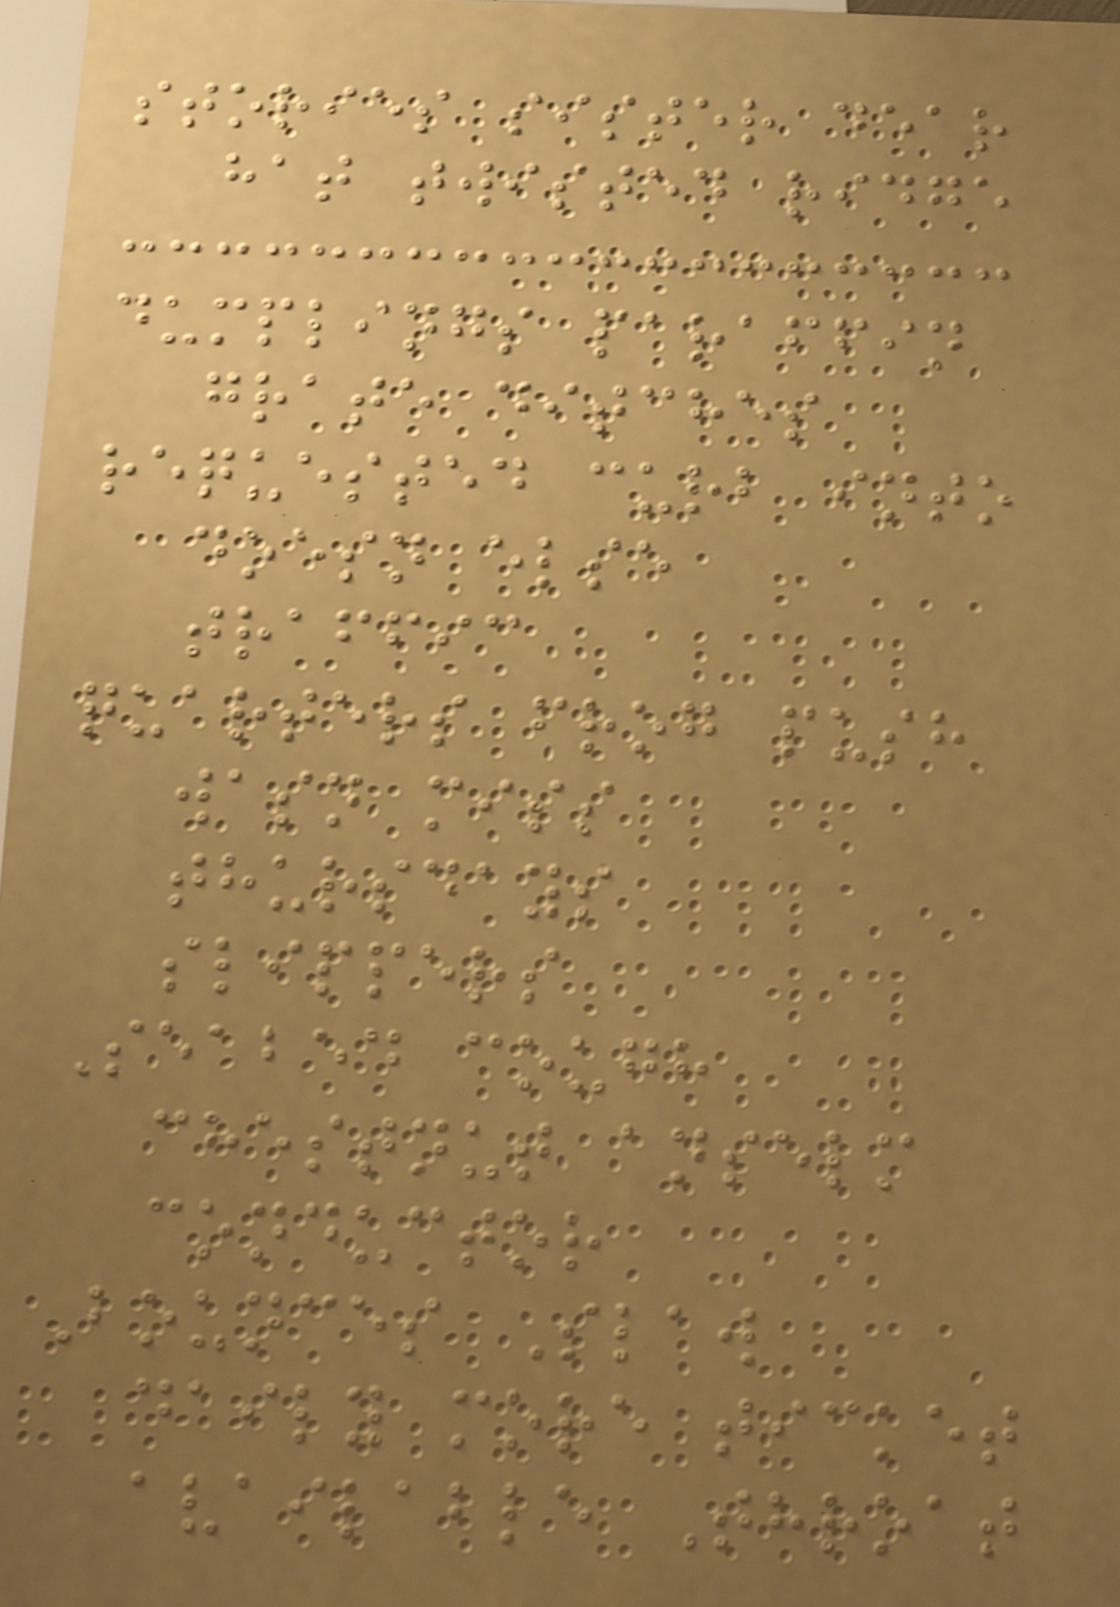stories sister dear
hat twisted ridge
dumplings paraffin
grate ditches
requested curb into
doesn else
traffic
quarters frog push
wasn miss
thursdays
slippers
Seabed cough
chestnut anselm
conductor
Bounces Slaw
daily more ticket
available Throat
